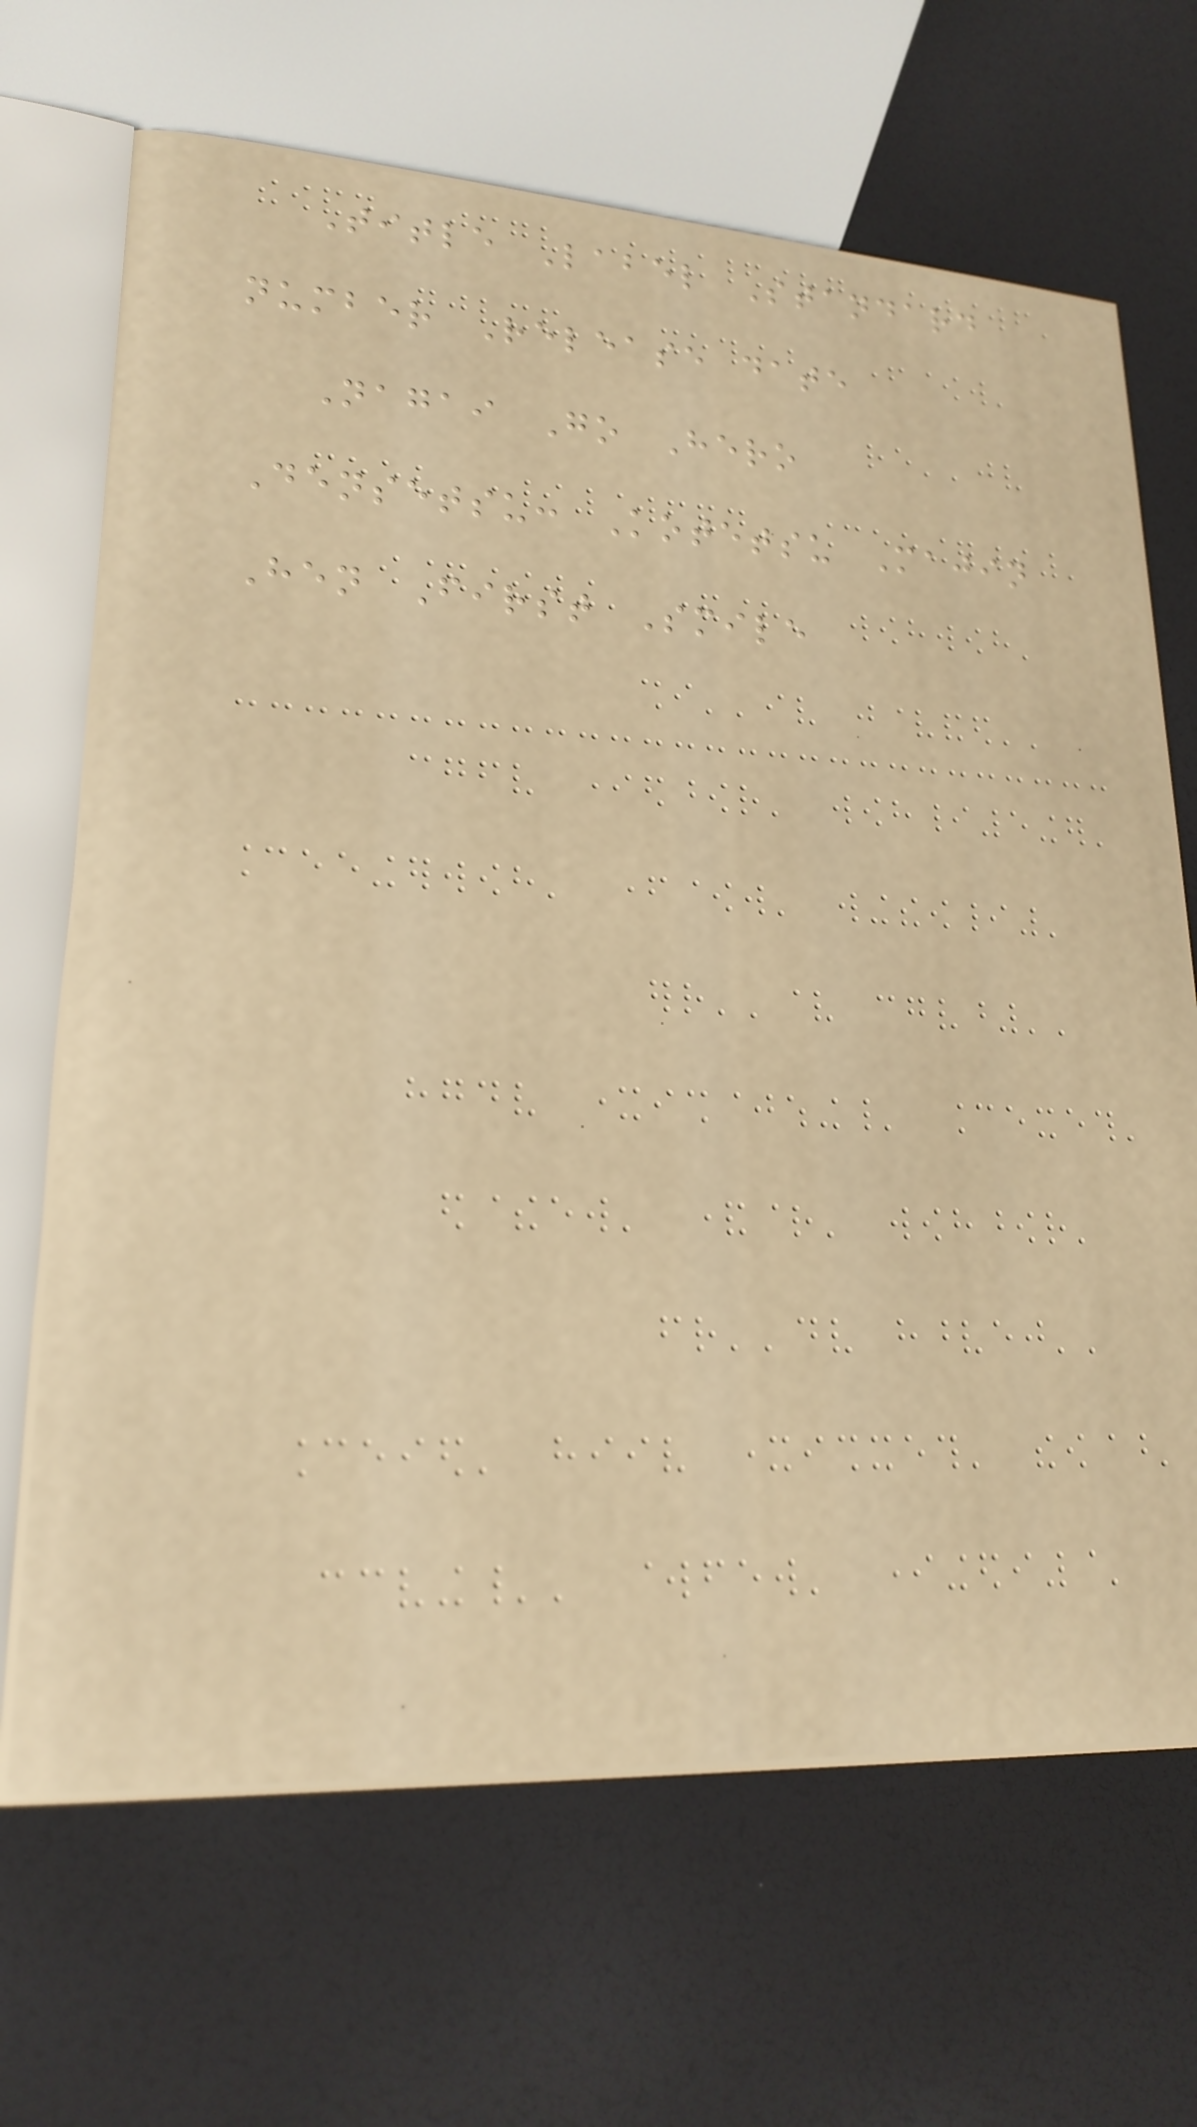Title Label Standard
number Release date
Nagai Go Hero
Densetsu: Kotetsu Majin
Hen First Smile
